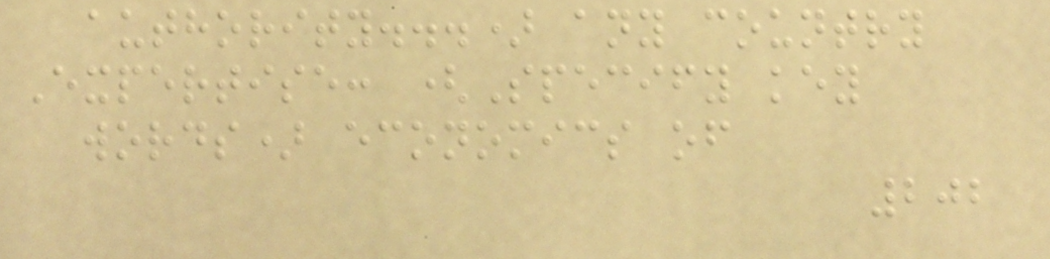authority...) any country
Expertise: (Specify key
words) economics of
202
